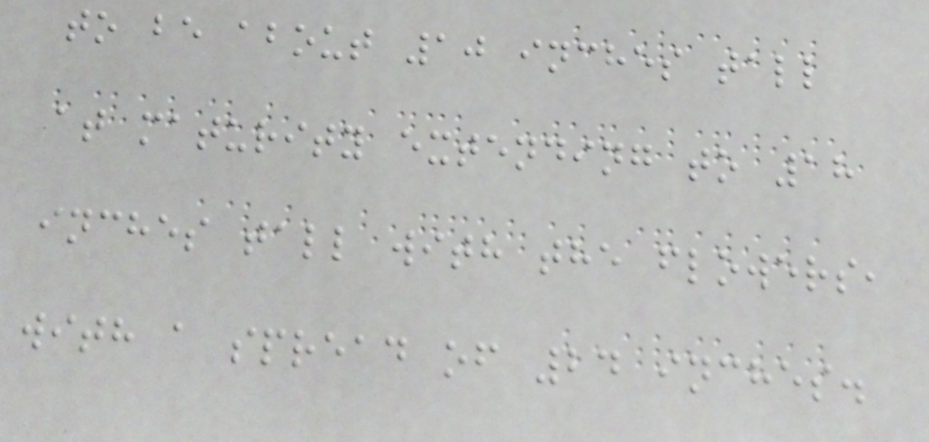to be about 10 inches tall
at maturity extending to 18
inches tall with the flowers,
with a spread of 24 inches.
